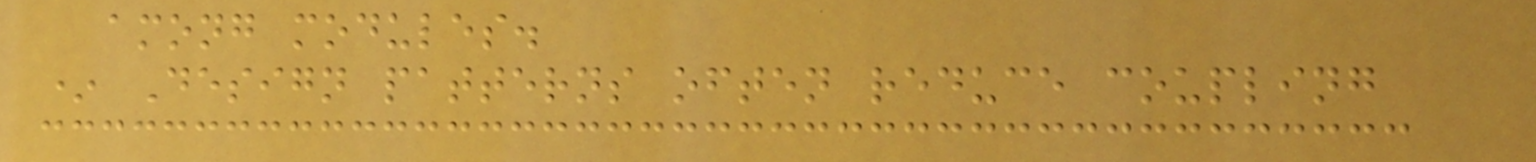among modules.
* Design patterns often reduce coupling
